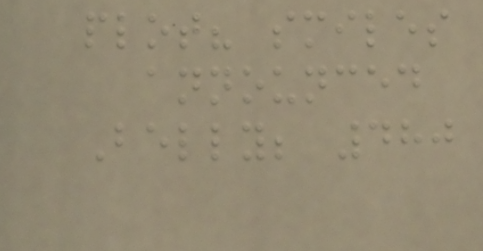plot? smiles
announced
Belly; 480
